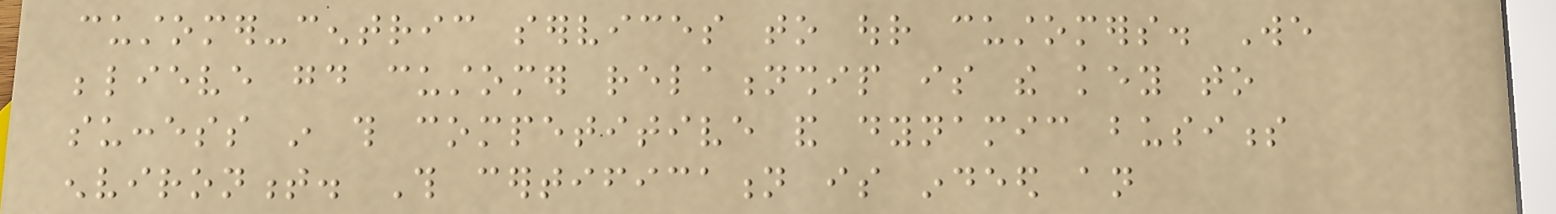customer-centric services to our customers. We
believe good customer relationship is the key to
success in this competitive and dynamic business
environment. This certification is indeed an
